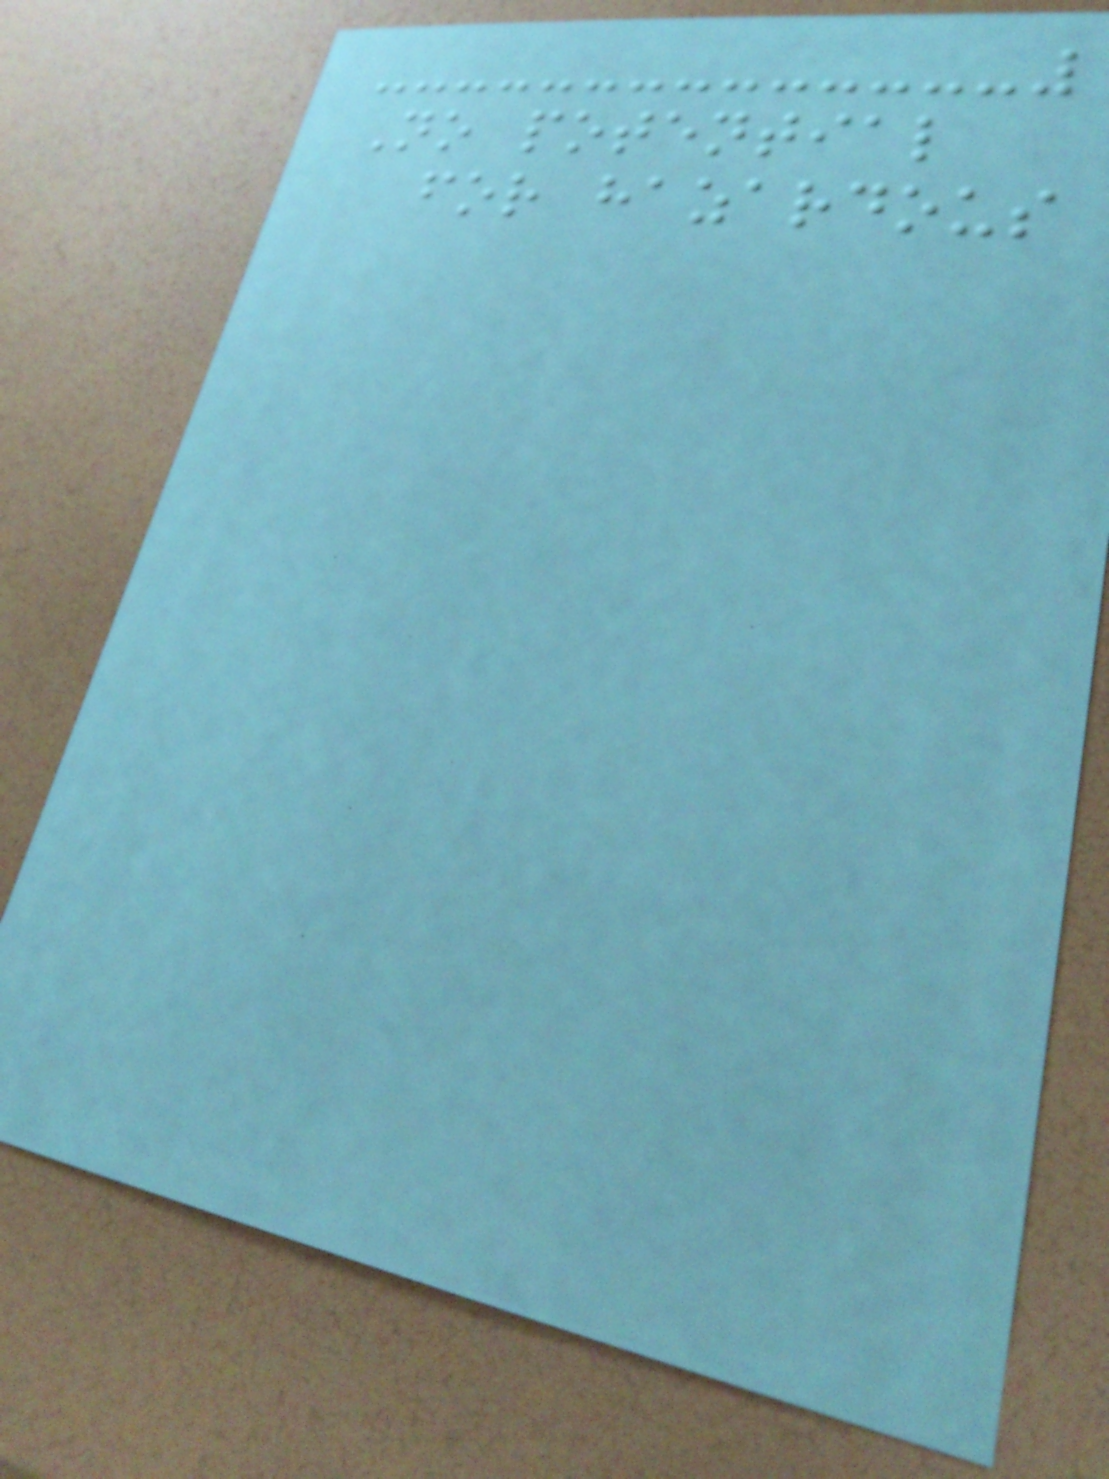No potential
for hazardous
